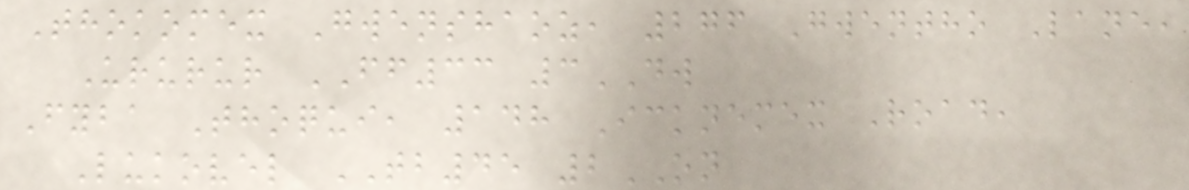Thokomex Gwenshaoz, 276 Gwentho Lane,
Ururur FF33 3DW
Fyba Thoqui, 148 Icknemex Road,
Lukovel TB45 2ON
